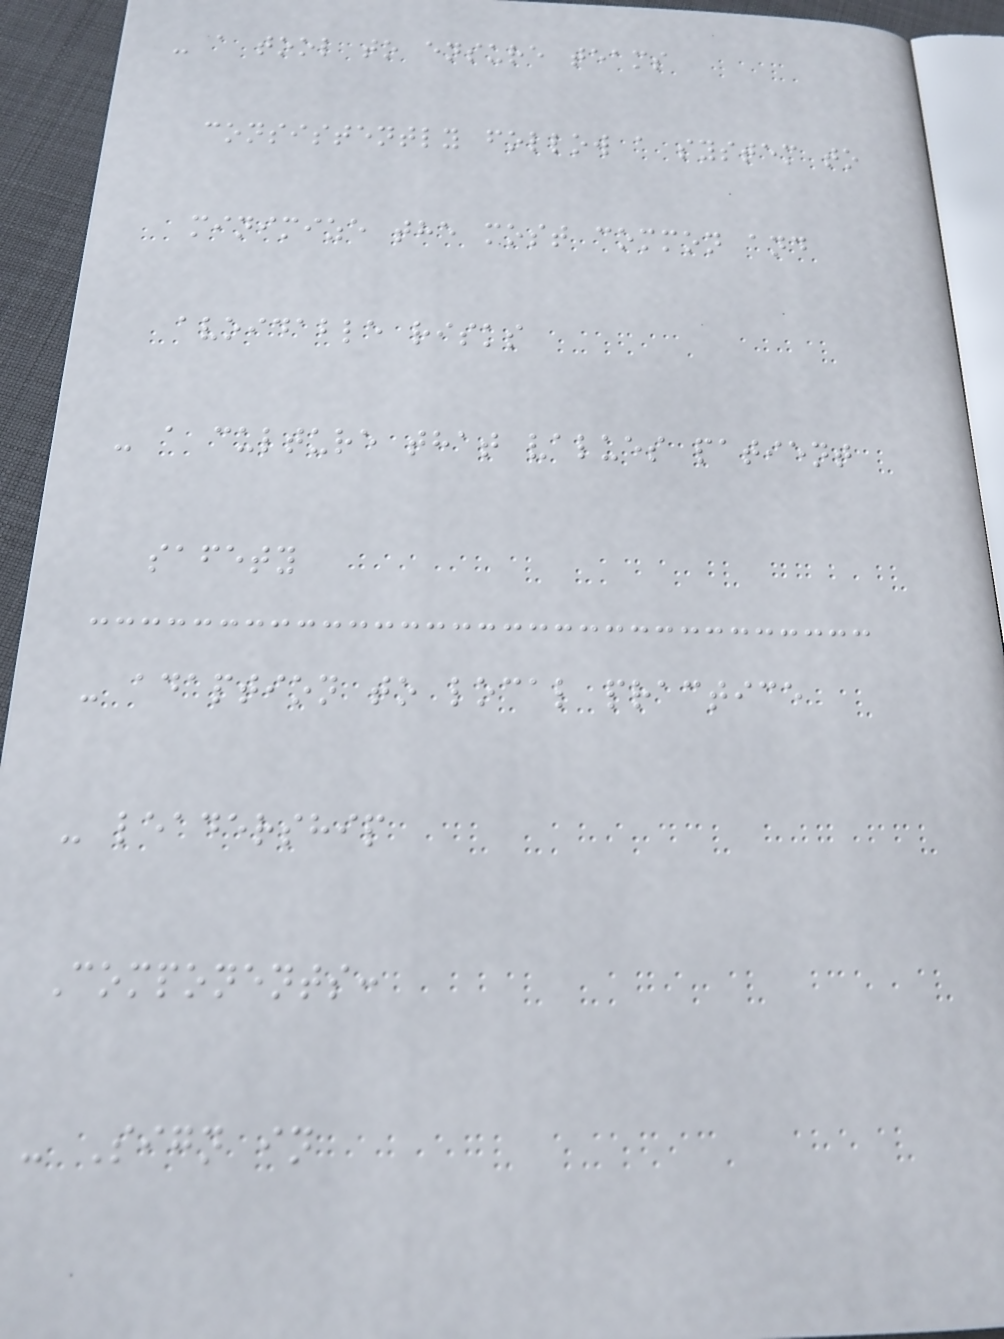- a tool to ensure teams
consistently follow a system to
minimize the most common and
avoidable risks
- a culture that values patient
safety
- adaption to local practice
- leadership
Components:
- Sign in
